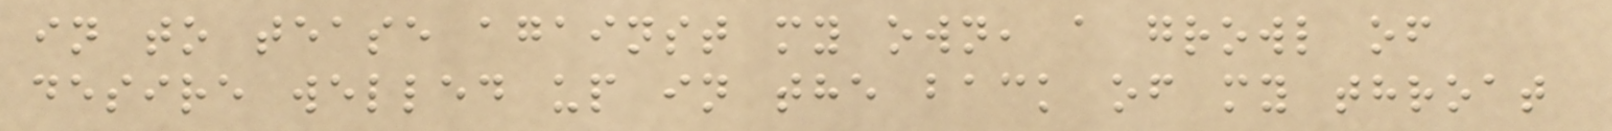in to tease against my own, a growl of
desire welled up in the back of my throat
